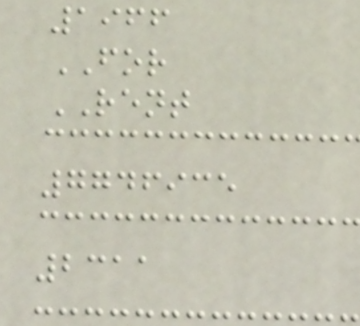1966
FOR
RENT
7746935
2311
